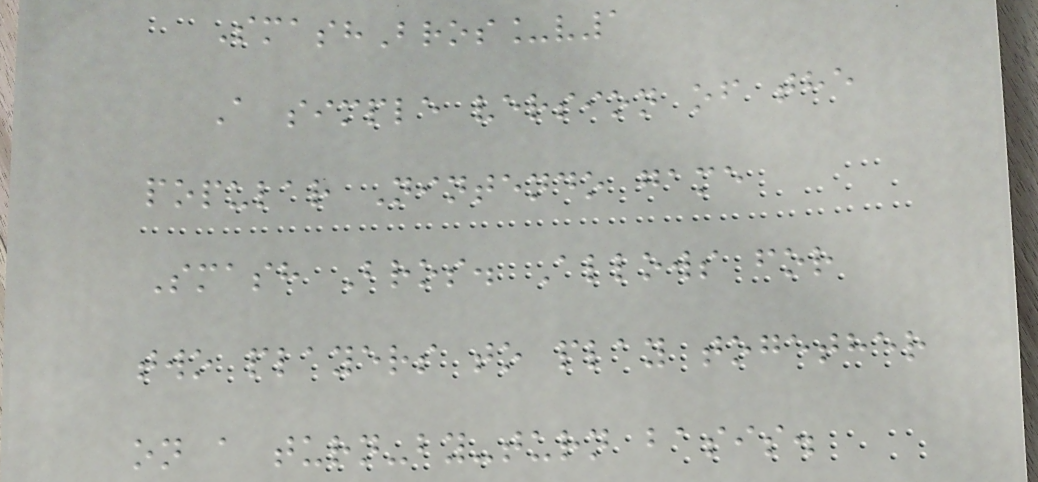SmashBros_v1
A simple version of the
popular Nintendo game
Smash Bros. Allows for
two players to play together
on a turn-by-turn basis.
